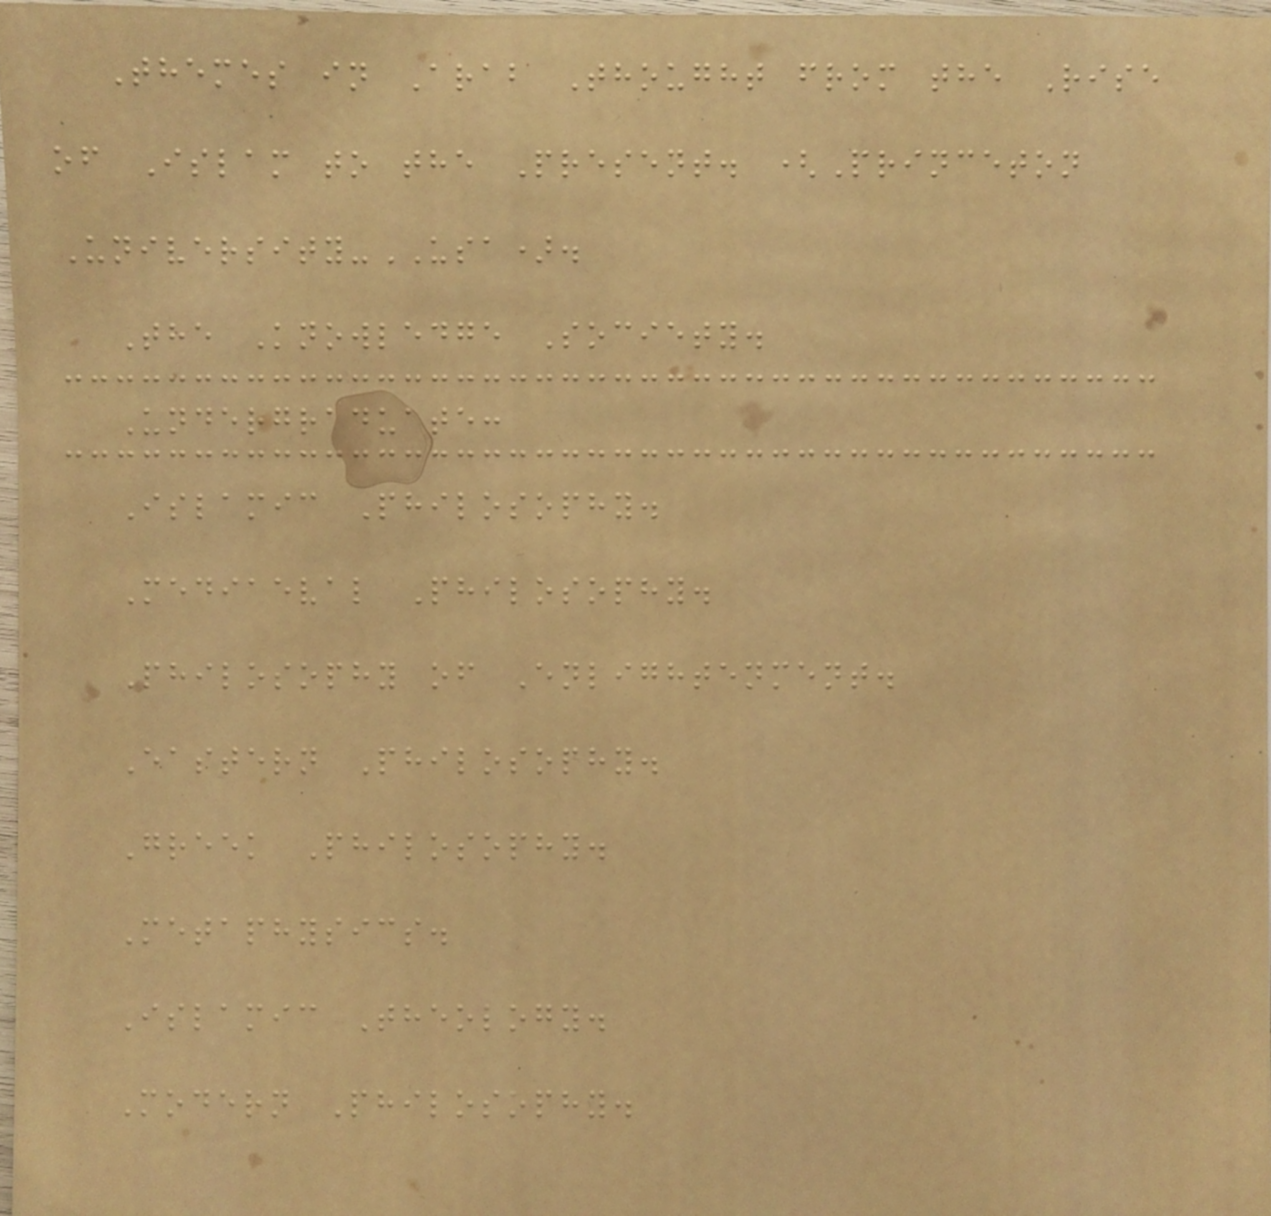Themes in Arab Thought from the Rise
of Islam to the Present. (Princeton
University-USA).
The Knowledge Society.
Undergraduate:
Islamic Philosophy.
Mediaeval Philosophy.
Philosophy of Enlightenment.
Eastern Philosophy.
Greek Philosophy.
Metaphysics.
Islamic Theology.
Modern Philosophy.
